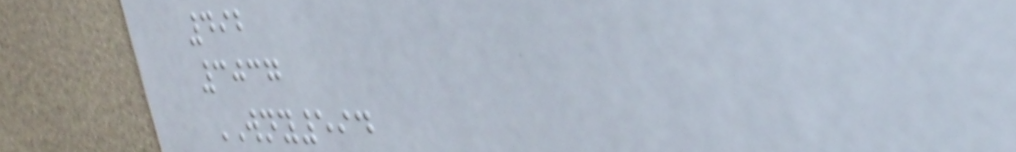492
3037
WNY594
